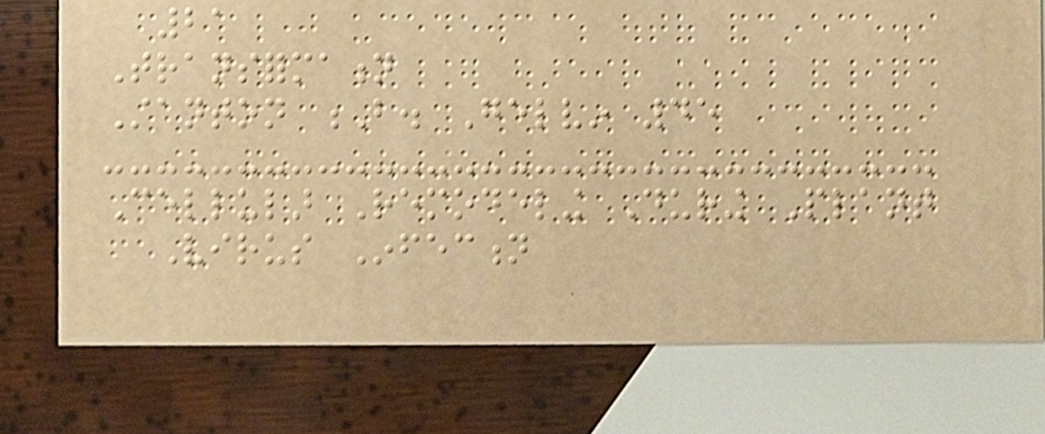21
Transformation
Stanton B. Gelvin 45
Cellular Remodeling During Plant
Virus Infection
